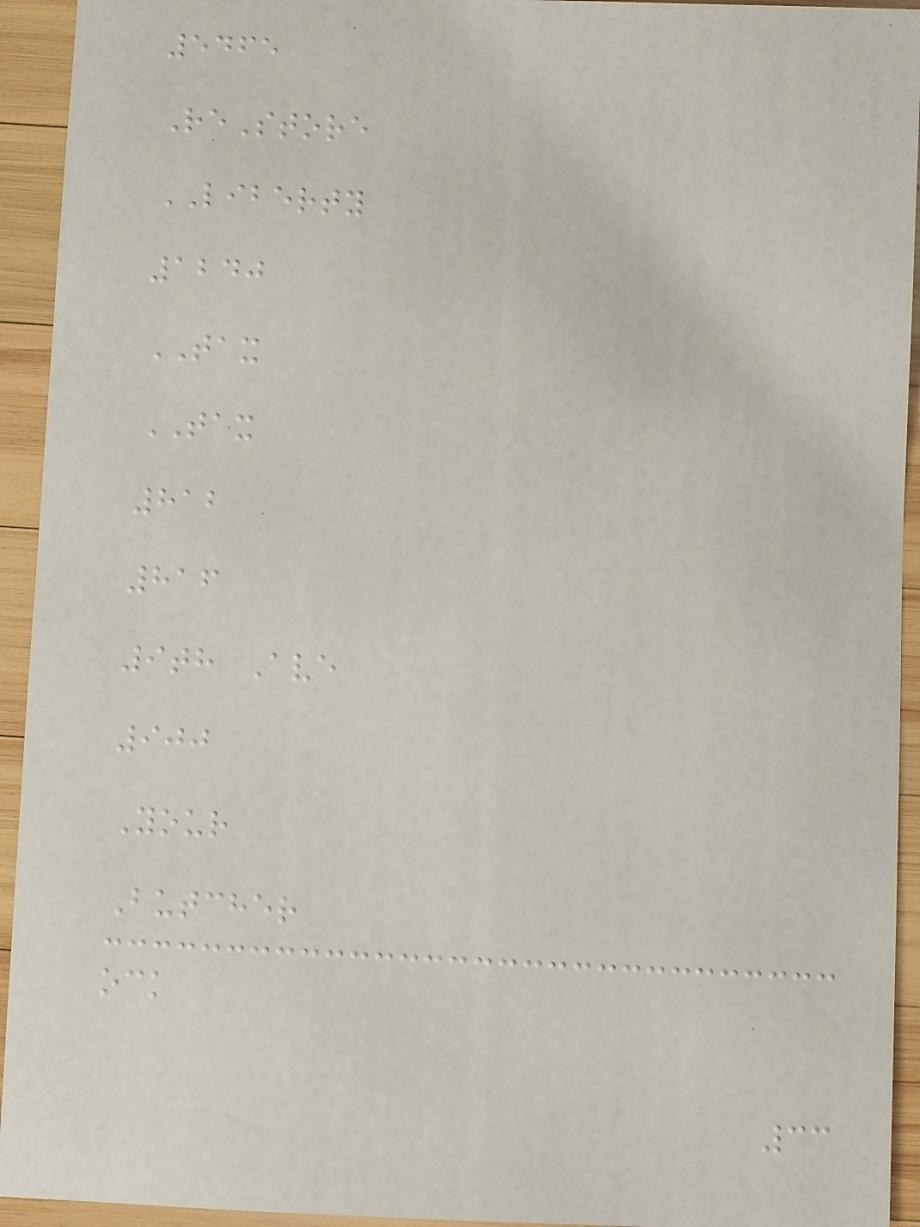5465
ReStore
LIBERTY
1240
TAX
TAX
812
816
9th Ave
900
Your
Butcher
ock
33
